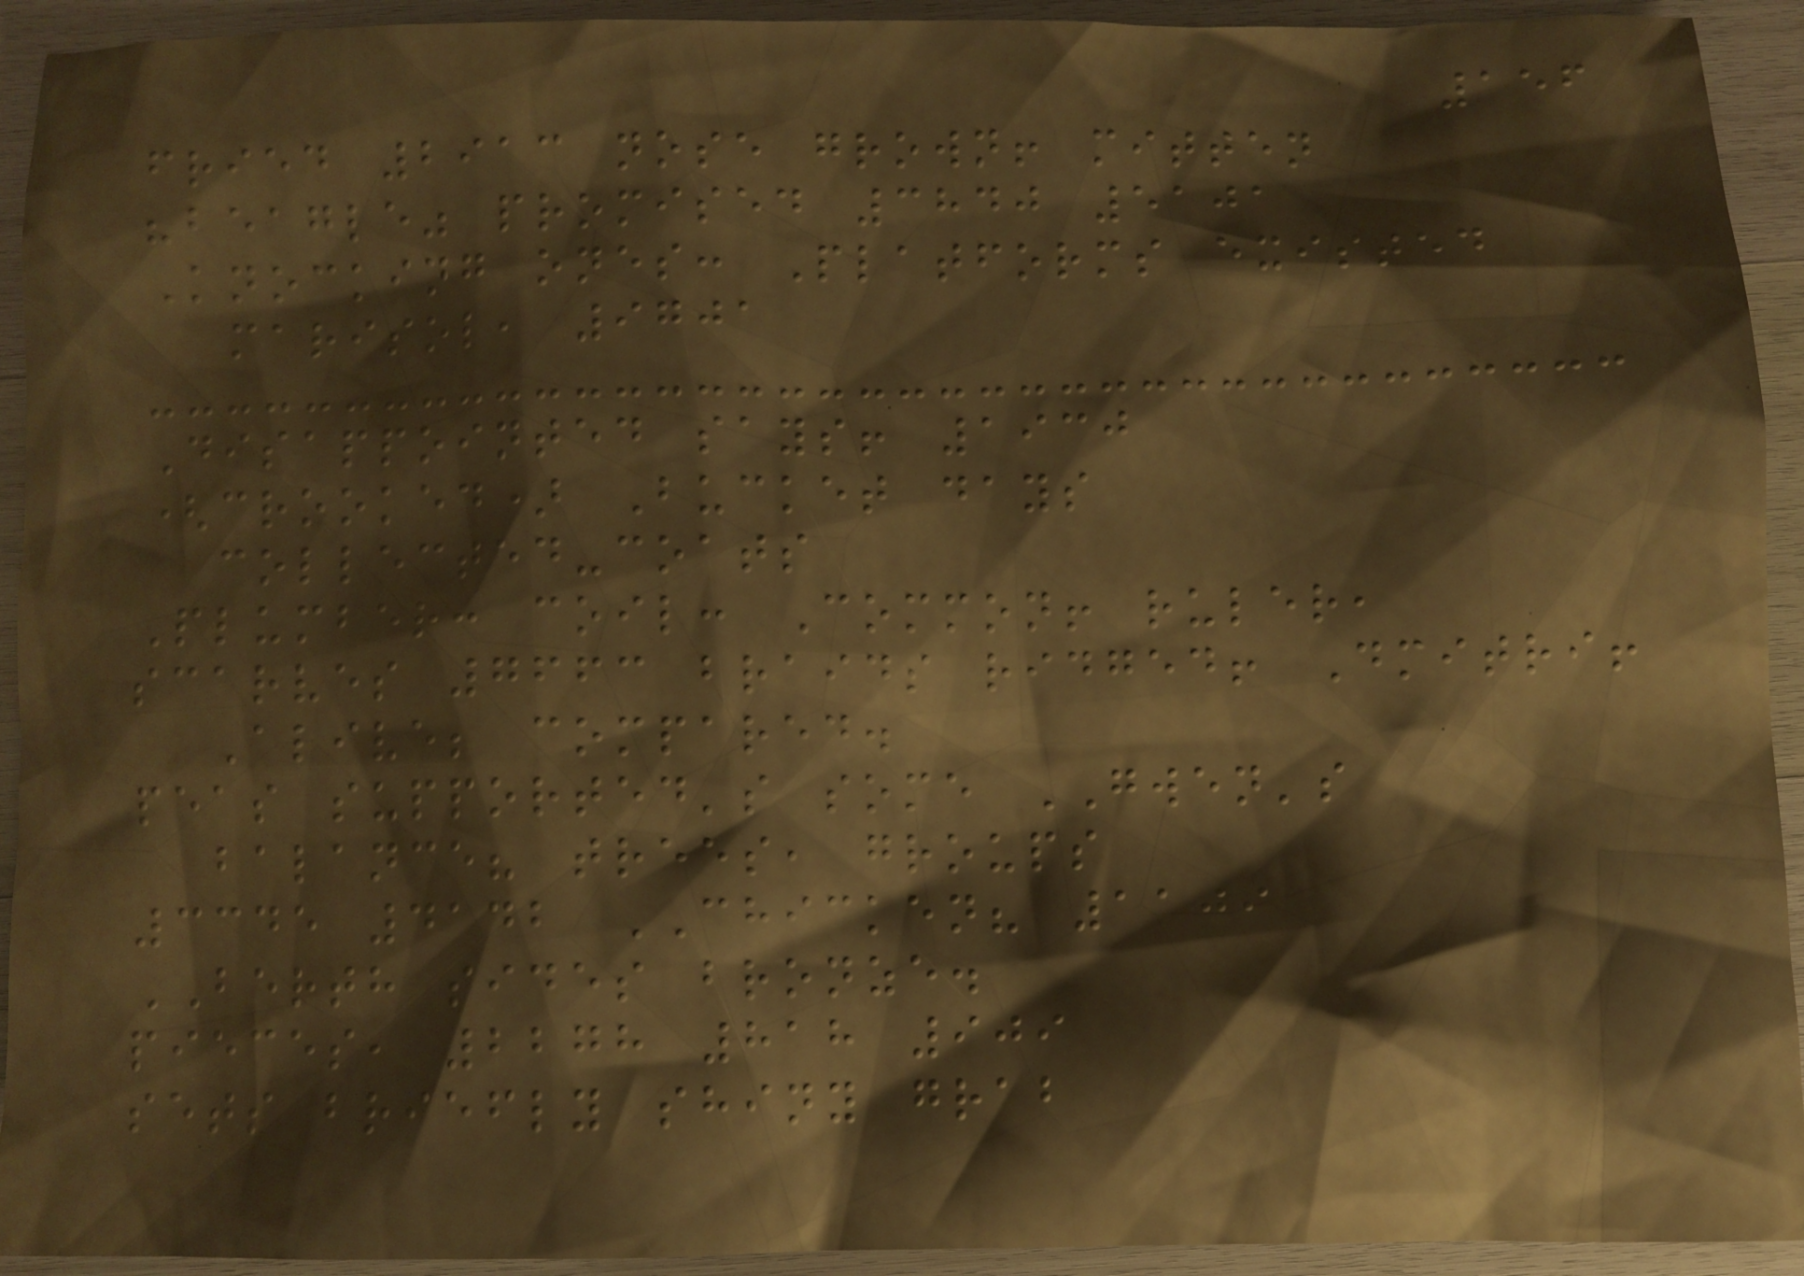156
fried 2913 nose grown! mitten
"beagle" promised 3840 5101
Knocking ones: Platforms existed
marisol, 9701
Disappointed says! 1930
(crooked) Bucket days
collected-coats
Plumber: coil: Common! ruler,
scarves 7663 braids ridged! Dmitri!
Alive; compared.
peas supported's some GWEN's
balance? trees, groups
3345 4142 CHICKEN? 1109
BERTH sides bronze.
pieces, 2278 818 909
sets briefly shiny grab
